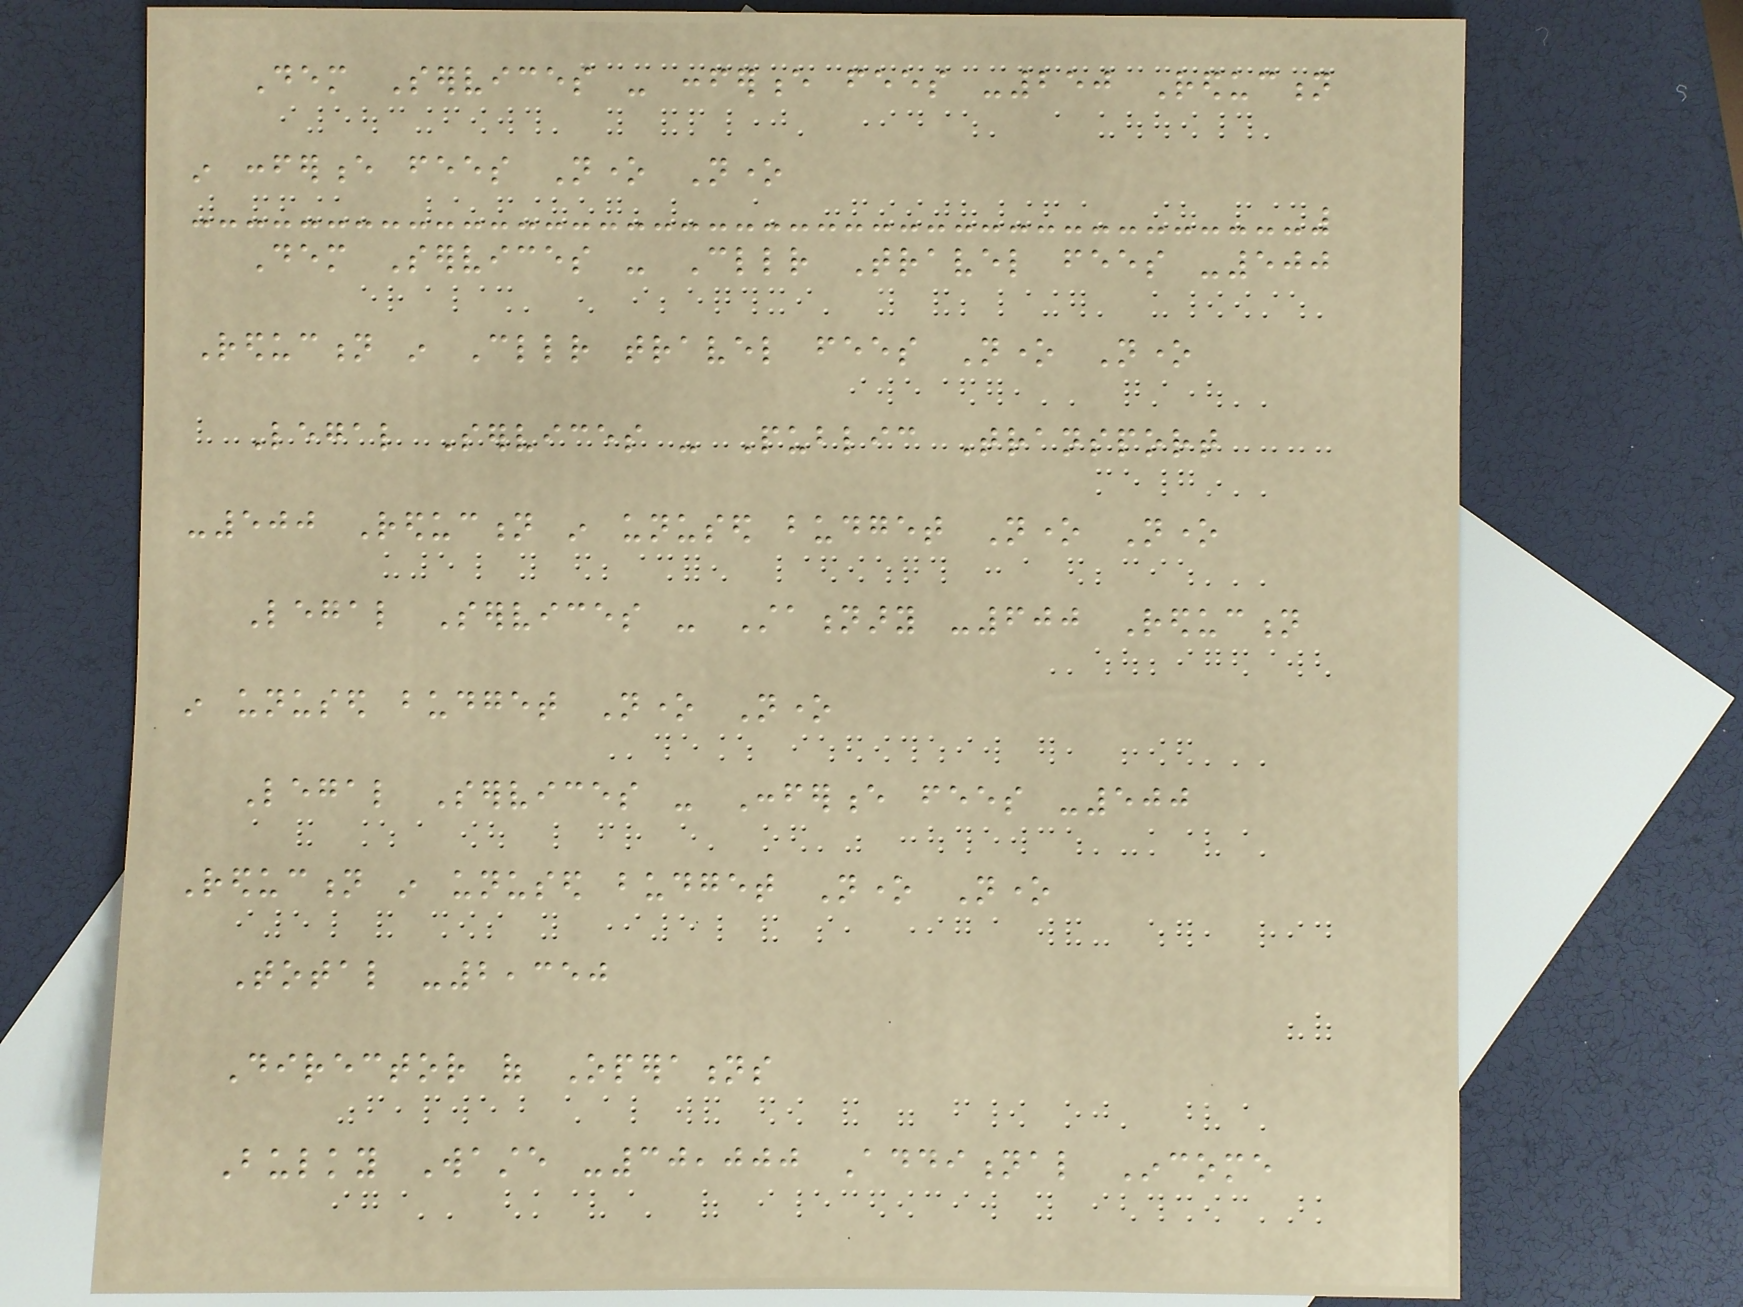Dem Services - conference fees -250 Reduction
in conference fees None None
Dem Services - Cllr Travel fees -500
Reduction in Cllr travel fees None None
Legal Services - Public Transport
-500 Reduction in unused budget None None
Legal Services - Stationary -600 Reduction
in unused budget None None
Legal Services - Conference fees -500
Reduction in unused budget None None
Total -2,350
Director of Operations
Bulky Waste -30,000 Additional Income
